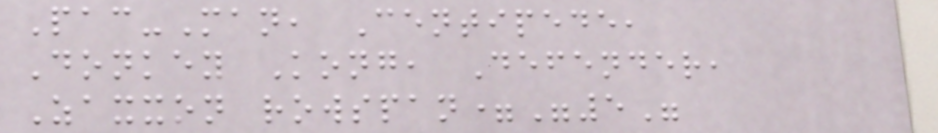Pac-Man, Centipede,
Donkey Kong, Defender,
Zaxxon rowspan="5"
